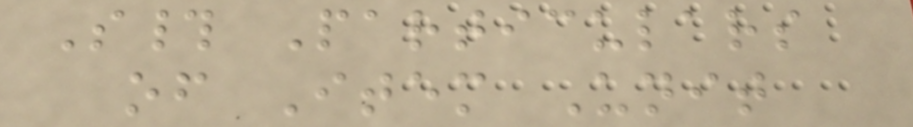S# Particulars
of Item Unit
